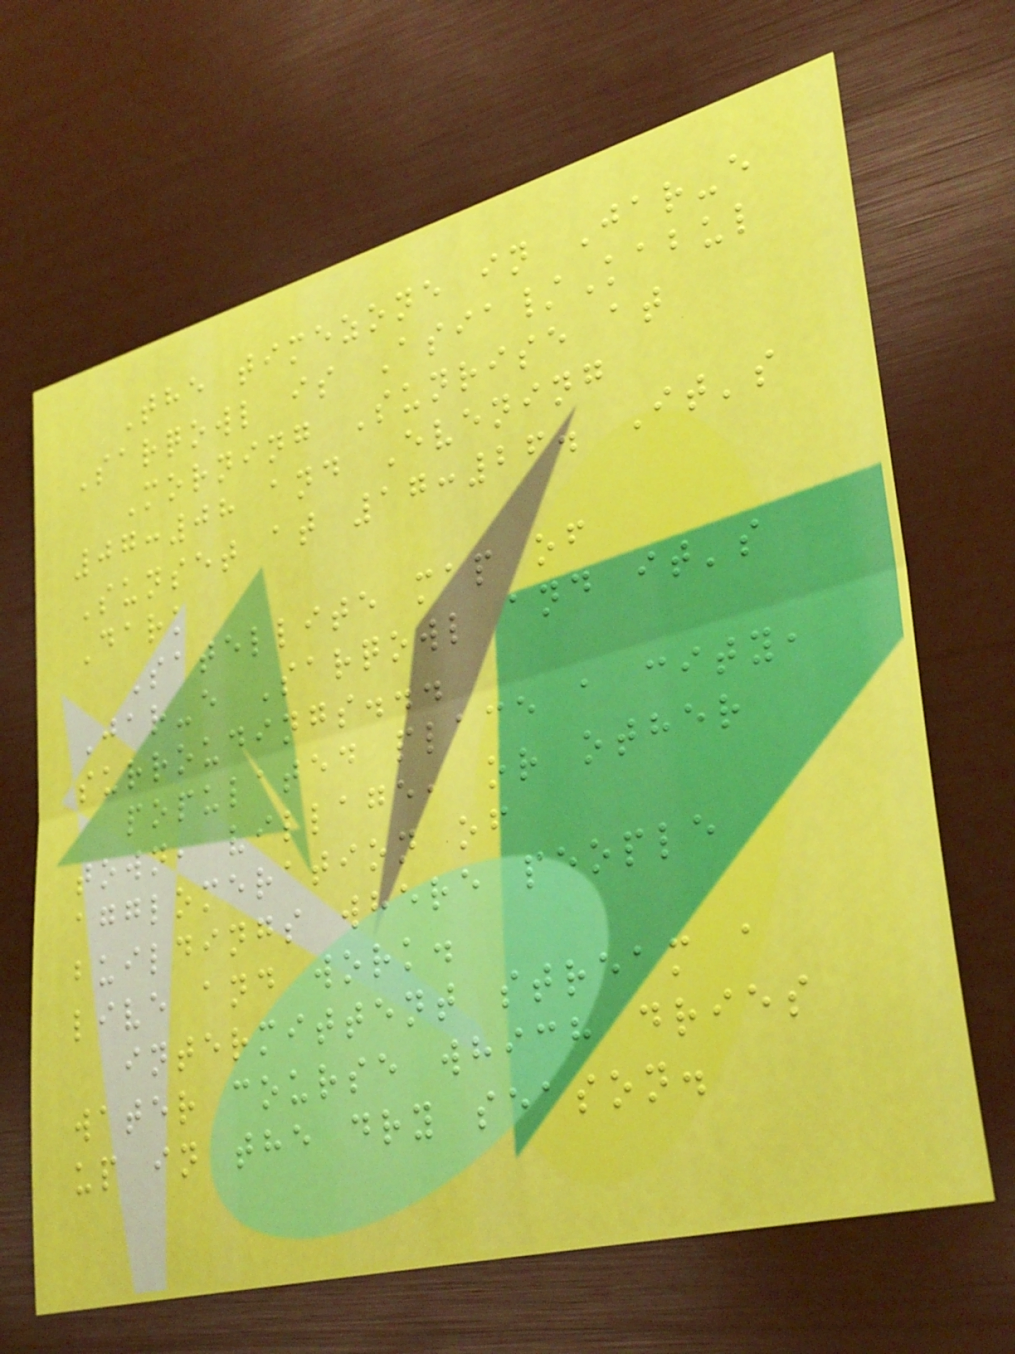The timezone in Jar-e
Sarqowl is Asia/Kabul
Morning Sunrise at
07:08 and Evening
Sunset at 17:26. It's
Dark
Satellite map of
Jar-e Sarqowl and it's
surroudings...
populated place a city,
town, village, or other
agglomeration of
buildings where people
live and work.
intermittent stream a
water course which dries
up in the dry season.
